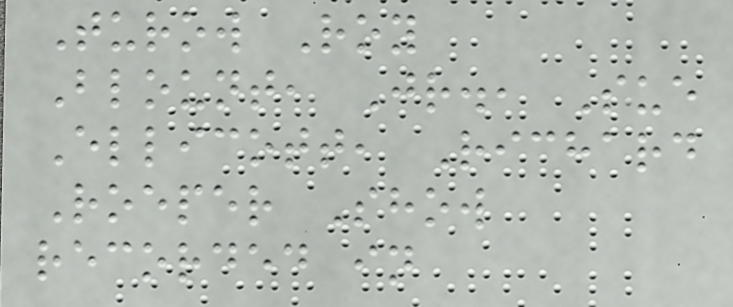Turow Roy
Blount, Jr., Sue
Ellicott, Richard
Roeper Show
recorded in
